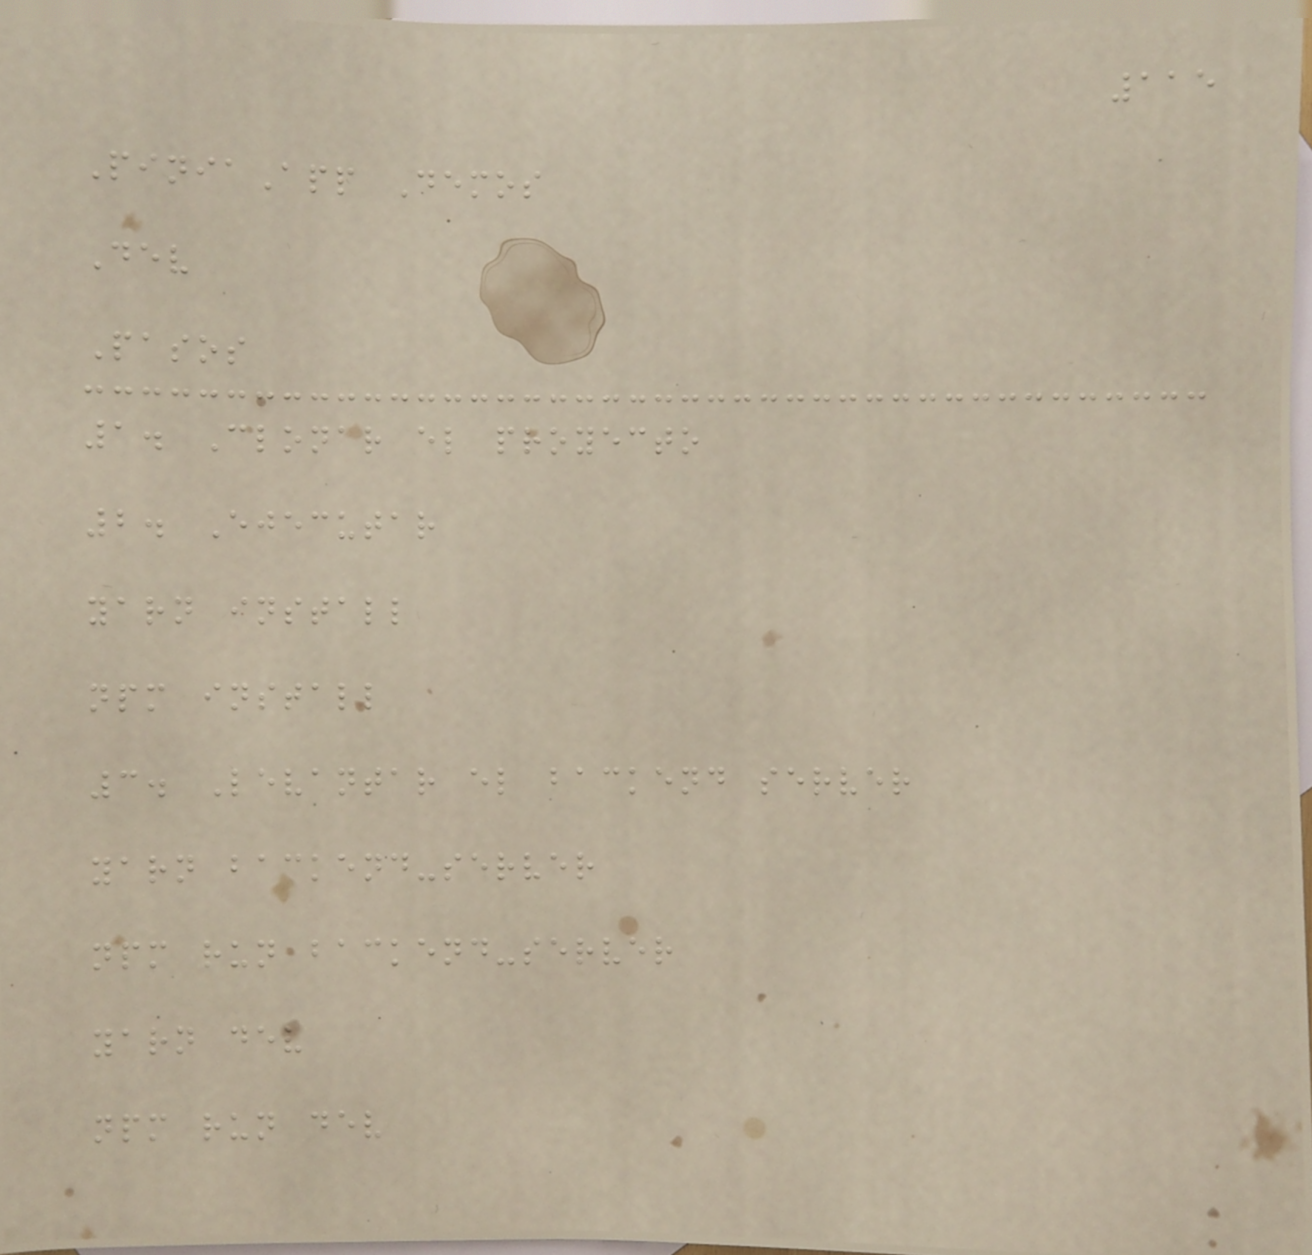115
PiniaApp Demos
Dev
Pasos
1. Clonar el proyecto
2. Ejecutar
yarn install
npm install
3. Levantar el backend server
yarn backend-server
npm run backend-server
yarn dev
npm run dev
